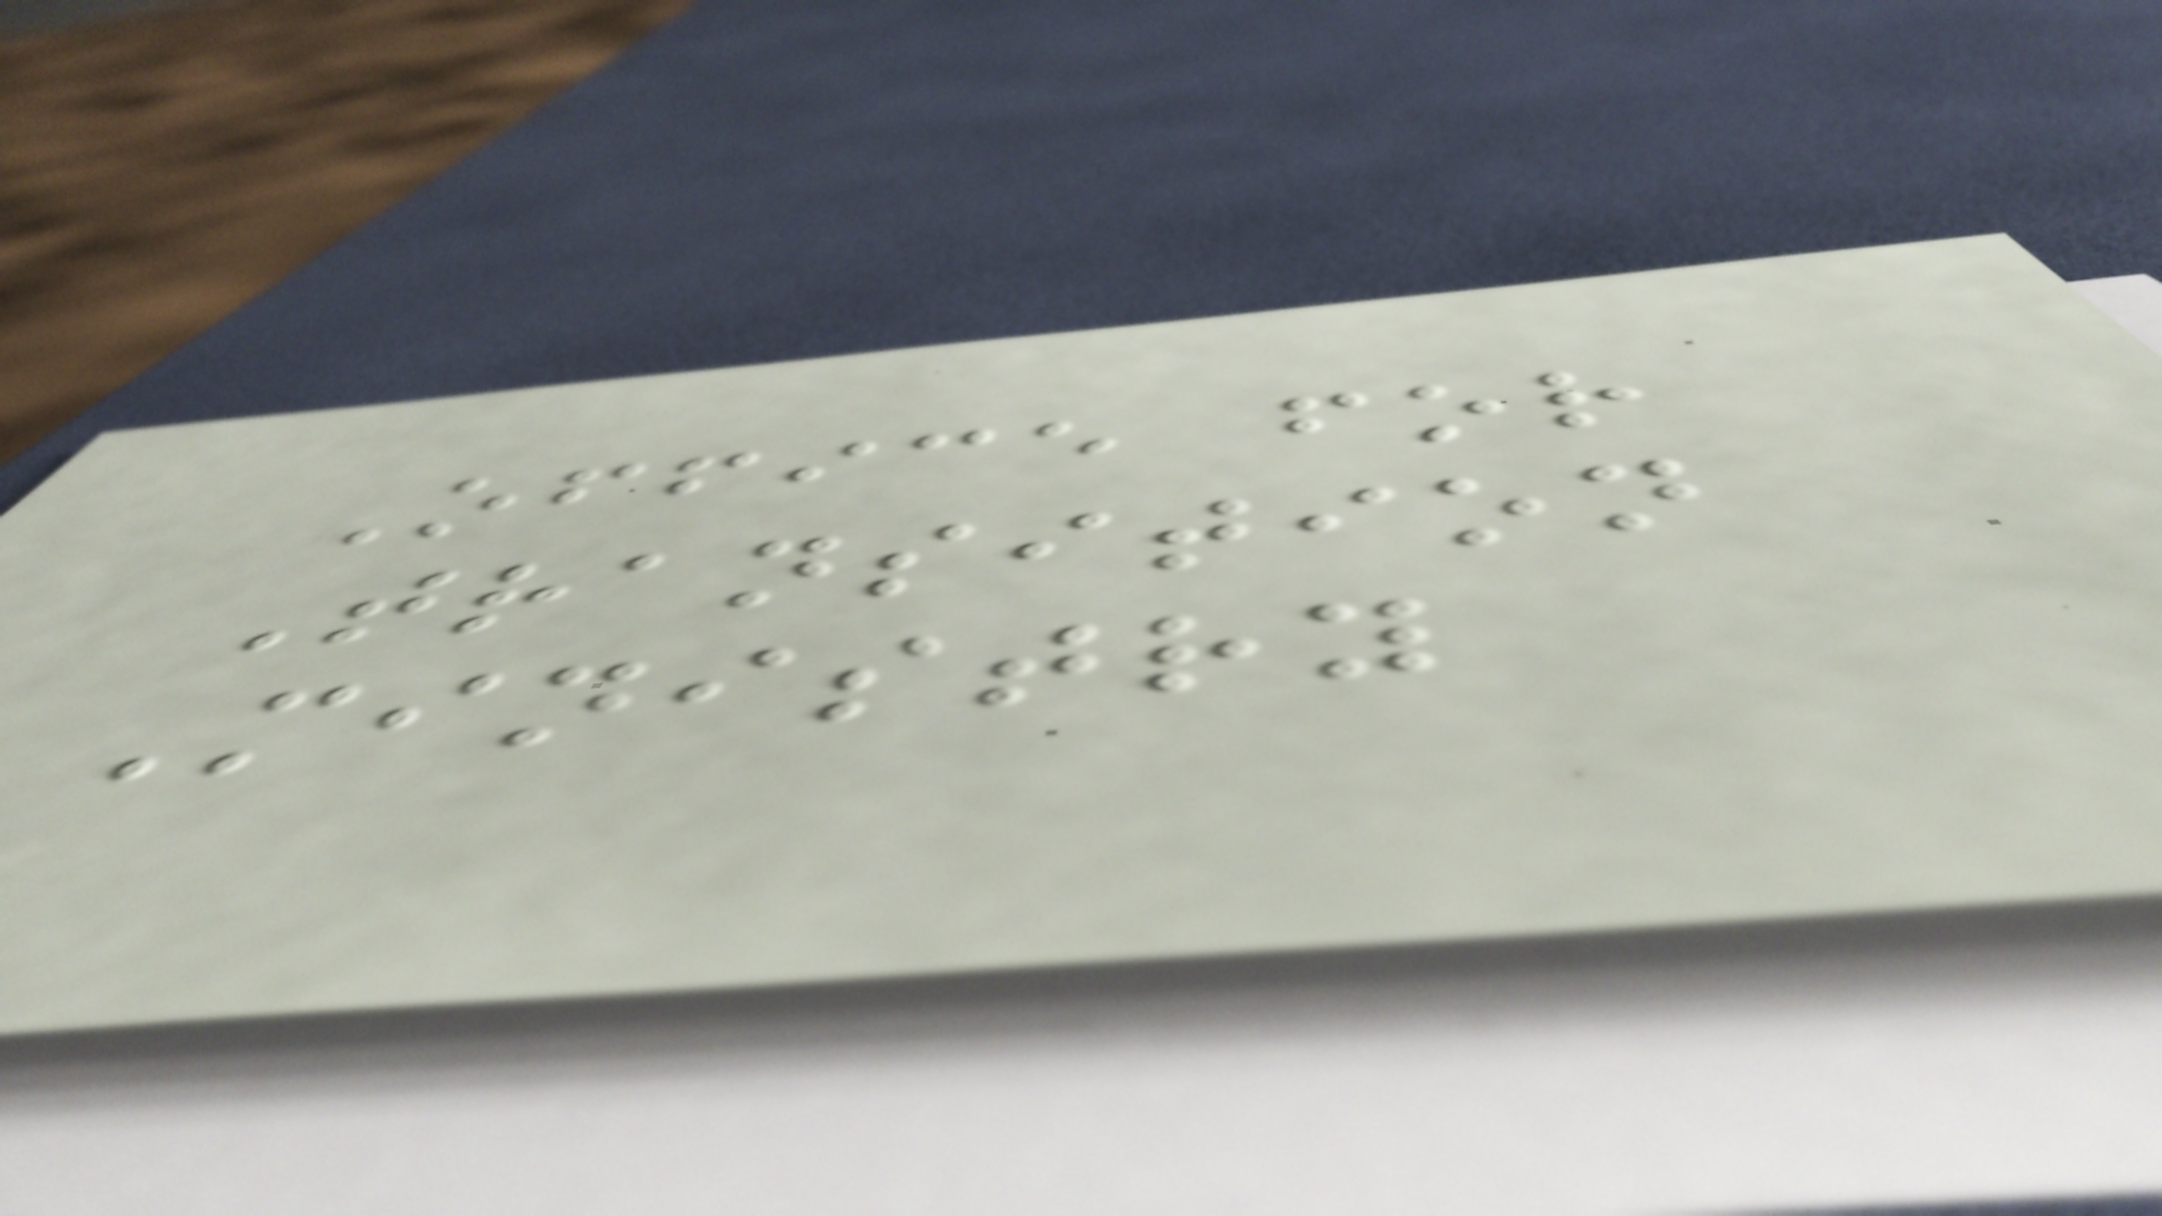Office for
Transition
Ministry
